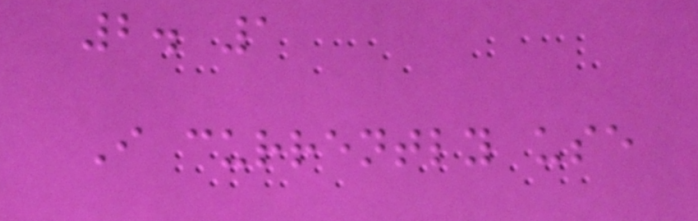2. 1
I currently use
